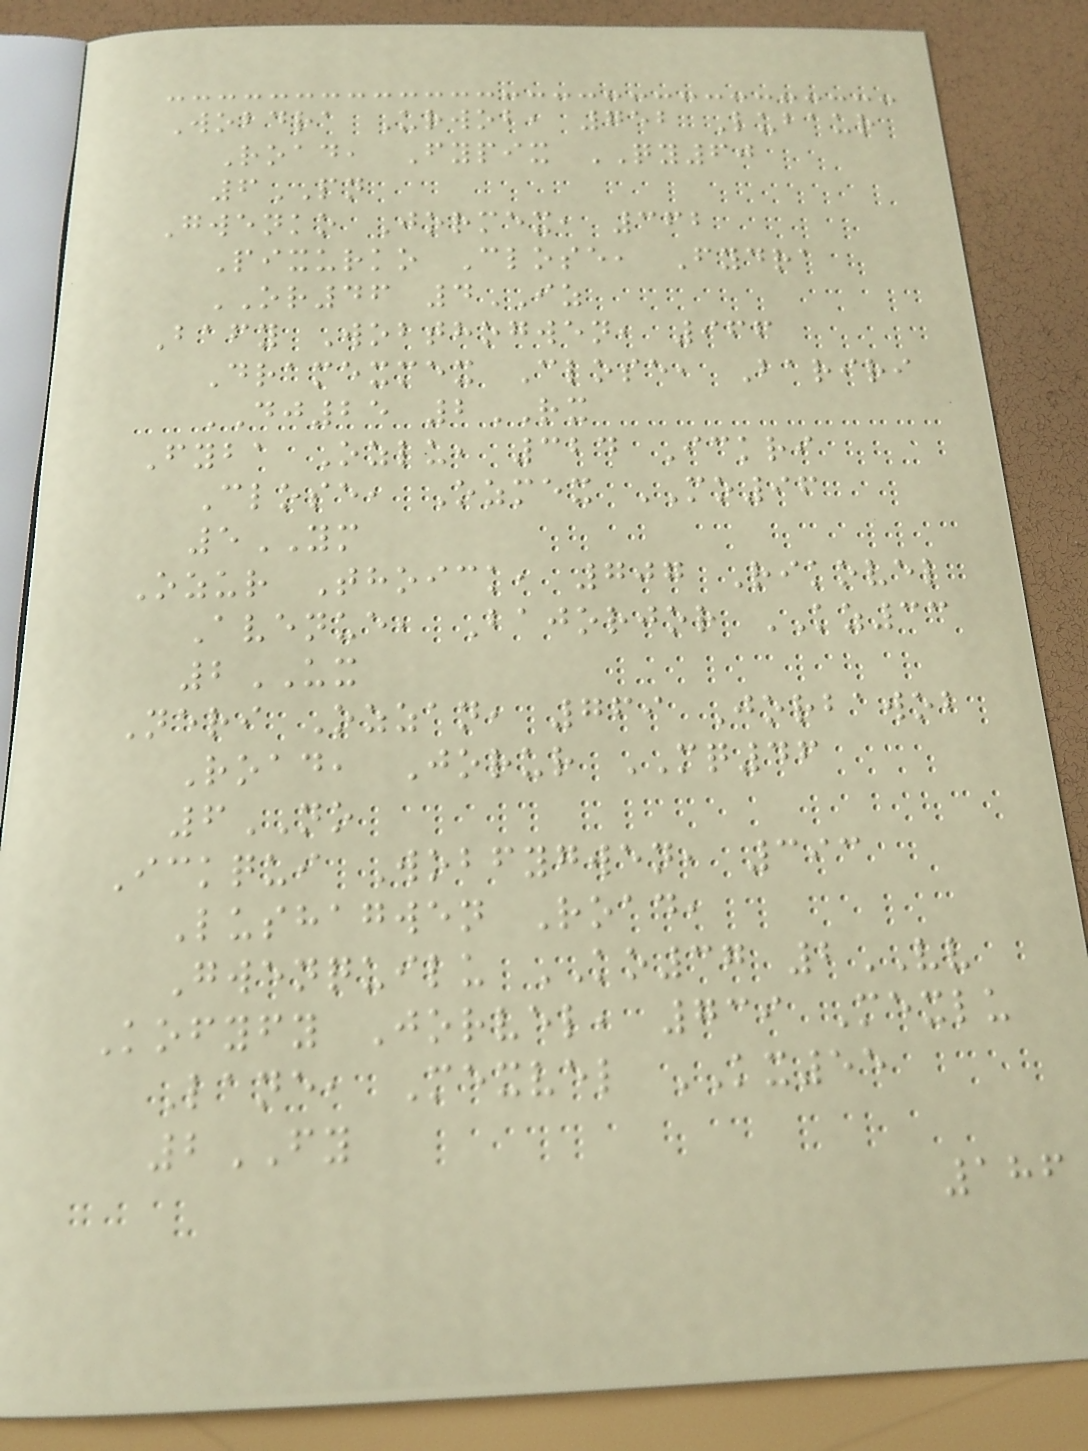Wobdra Urwob, 752 Lubaur
Road, Fypix QY60
6PN
Gwenko Jormex, 362
Pixurko Close, Fydra
OR46 4IZ
Bafy Wobthogwen, 966
Dramexmex Close, Bariri
DJ25 2RX
Fyba Ozlu, 324 Ickri
Close, Ozmex MO96
5YM
Ozur Thoick, 707 Rikovel
Avenue, Bajorjor KZ33
2UX
Neri Ozzan, 769 Jorbawob
Road, Jorur MQ46
6NO
Ickqui Wobfygwen, 393
Lushagwen Road,
Gwenquilu KO37 2VV
Kofyfy Jorvel, 739 Mexlu
Lane, Mexvel KX55
2FY
186
